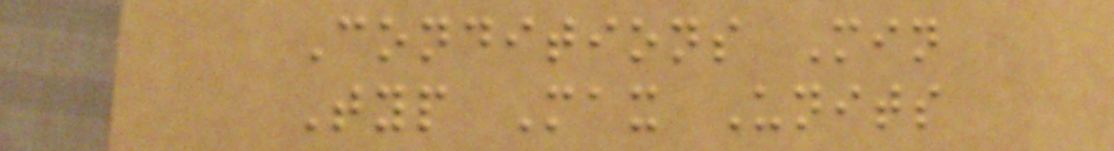Conditions Min
Typ Max Units
